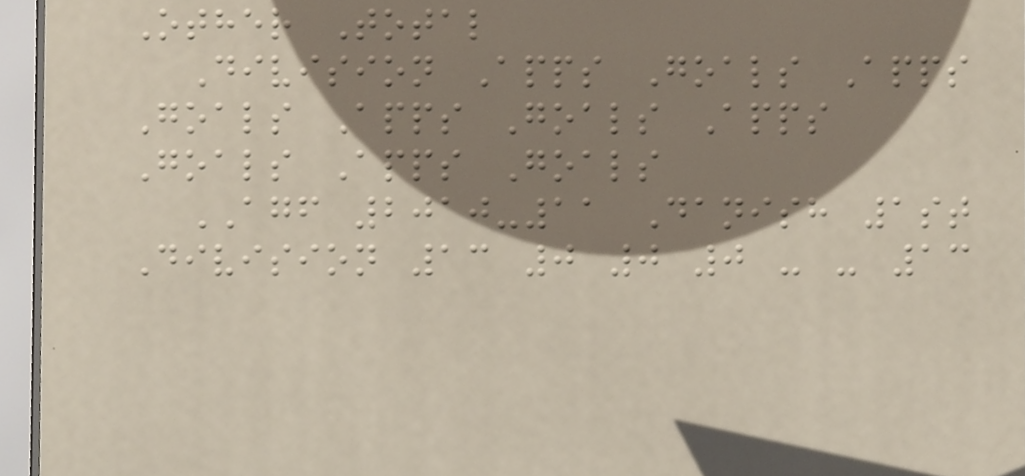Other Total
Division Apps Goals Apps
Goals Apps Goals Apps
Goals Apps Goals
AGF 2010-11 Danish 1st
Division 13 0 0 0 - - 13
